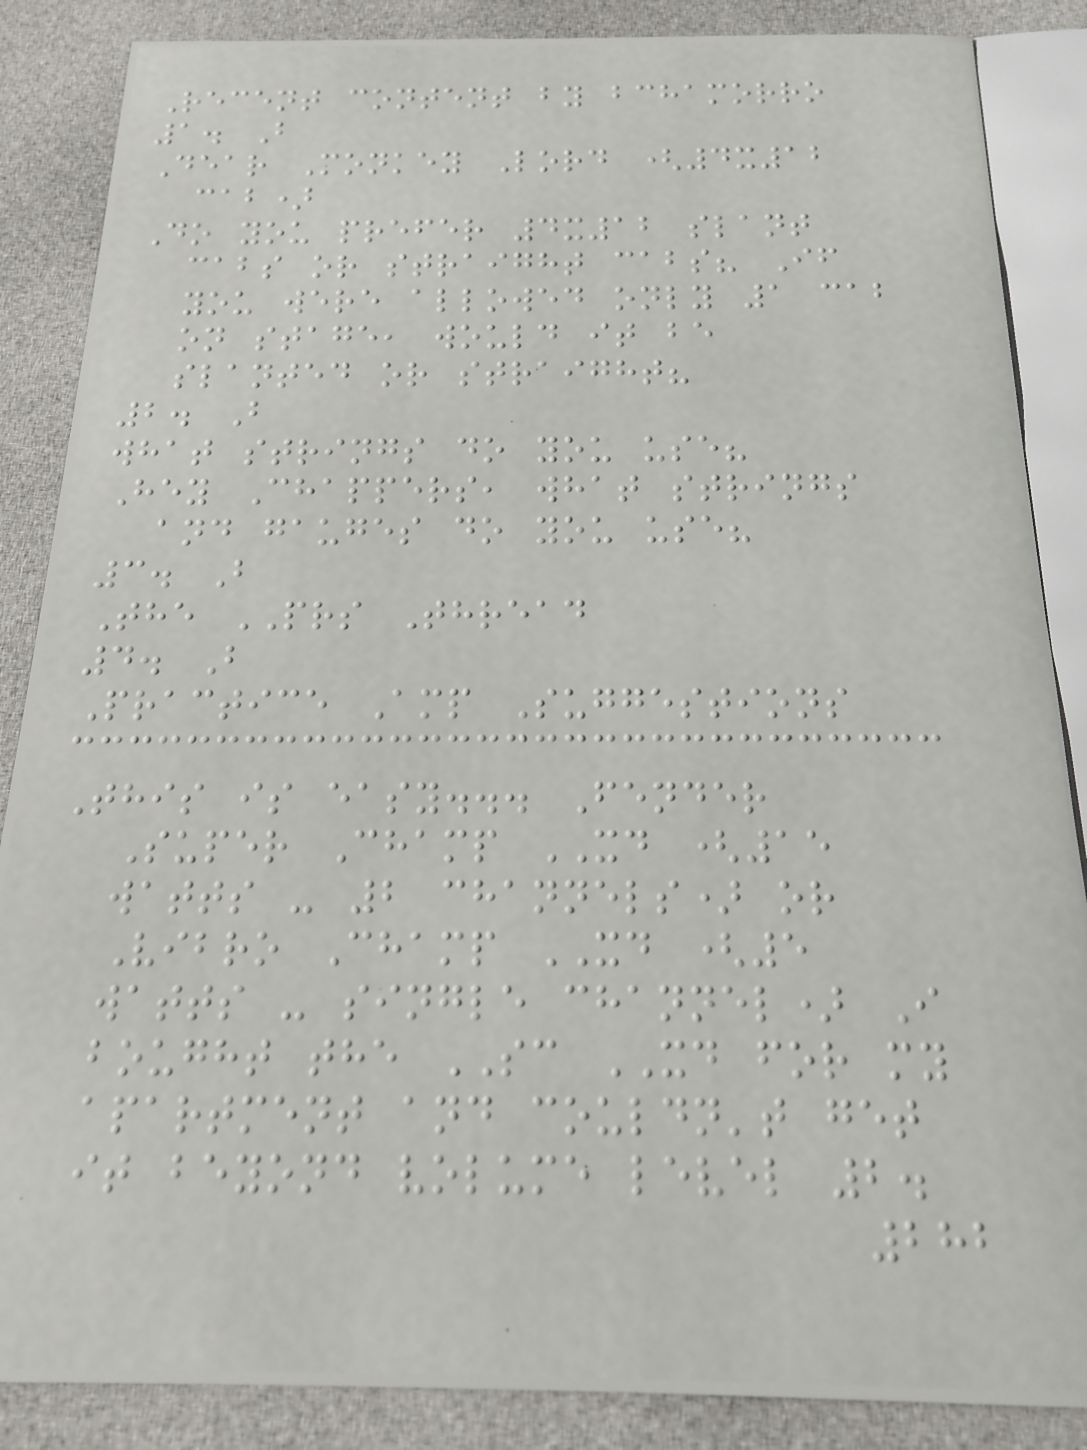Recent content by bchamorro
1. B
Dear Monkey Lord (4x12
cab)
Do you prefer 4x12 slant
cabs or straight cabs? If
you were allowed only 1 cab
on stage, would it be
slanted or straight?
2. B
what strings do you use?
Hey Chappers, what strings
and gauges do you use?
3. B
The PRS Thread
4. B
Practice Amp Suggestions
This is easy... Fender
Super Champ XD (15
watts - 2 channels) or
Vibro Champ XD (5
watts - single channel) I
bought the SC XD for my
apartment and couldn't get
it beyond volume level 2.
282
